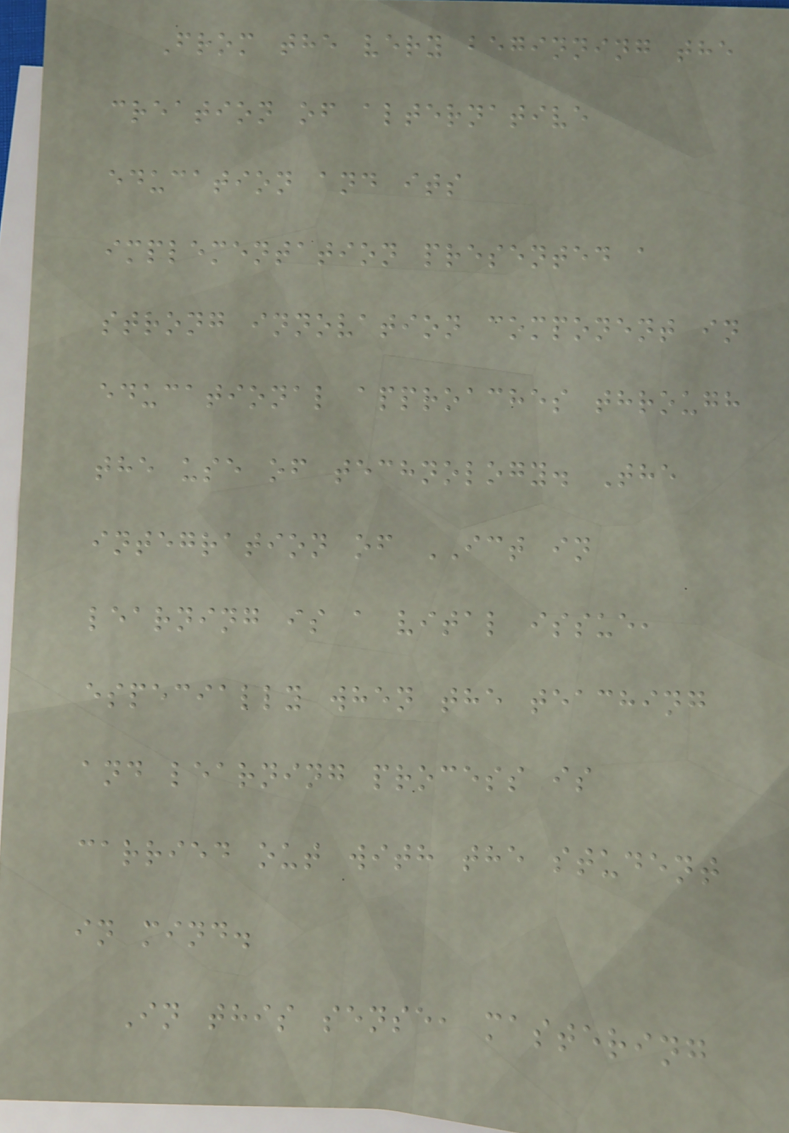From the very beginning the
creation of alternative
education and its
implementation presented a
strong innovation component in
educational approaches through
the use of technology. The
integration of ICT in
learning is a vital issue,
especially when the teaching
and learning process is
carried out with the student
in mind.
In this sense, mastering
